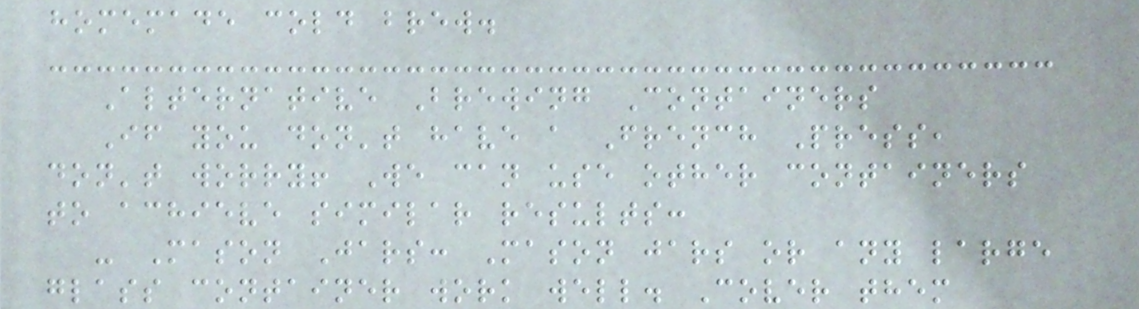homemade cold brew.
Alternative Brewing Containers
If you don't have a French Press,
don't worry! We can use other containers
to achieve similar results:
- Mason Jars: Mason jars or any large
glass container work well. Cover them
